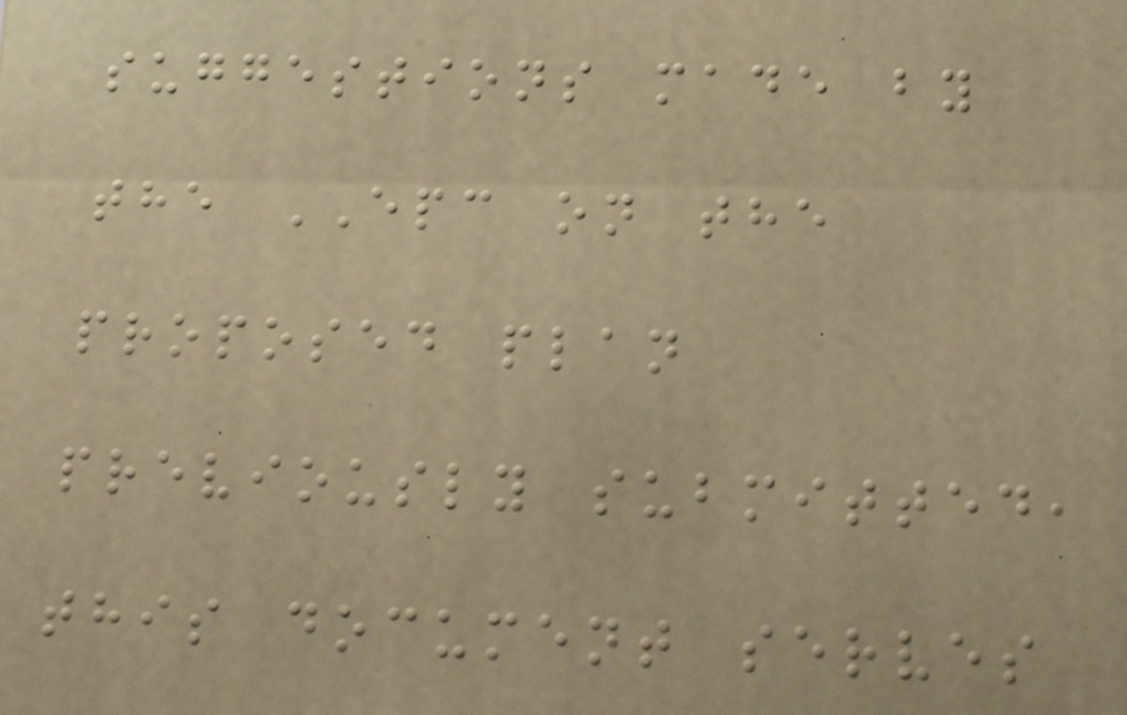suggestions made by
the EPC on the
proposed plan
previously submitted,
this document serves
